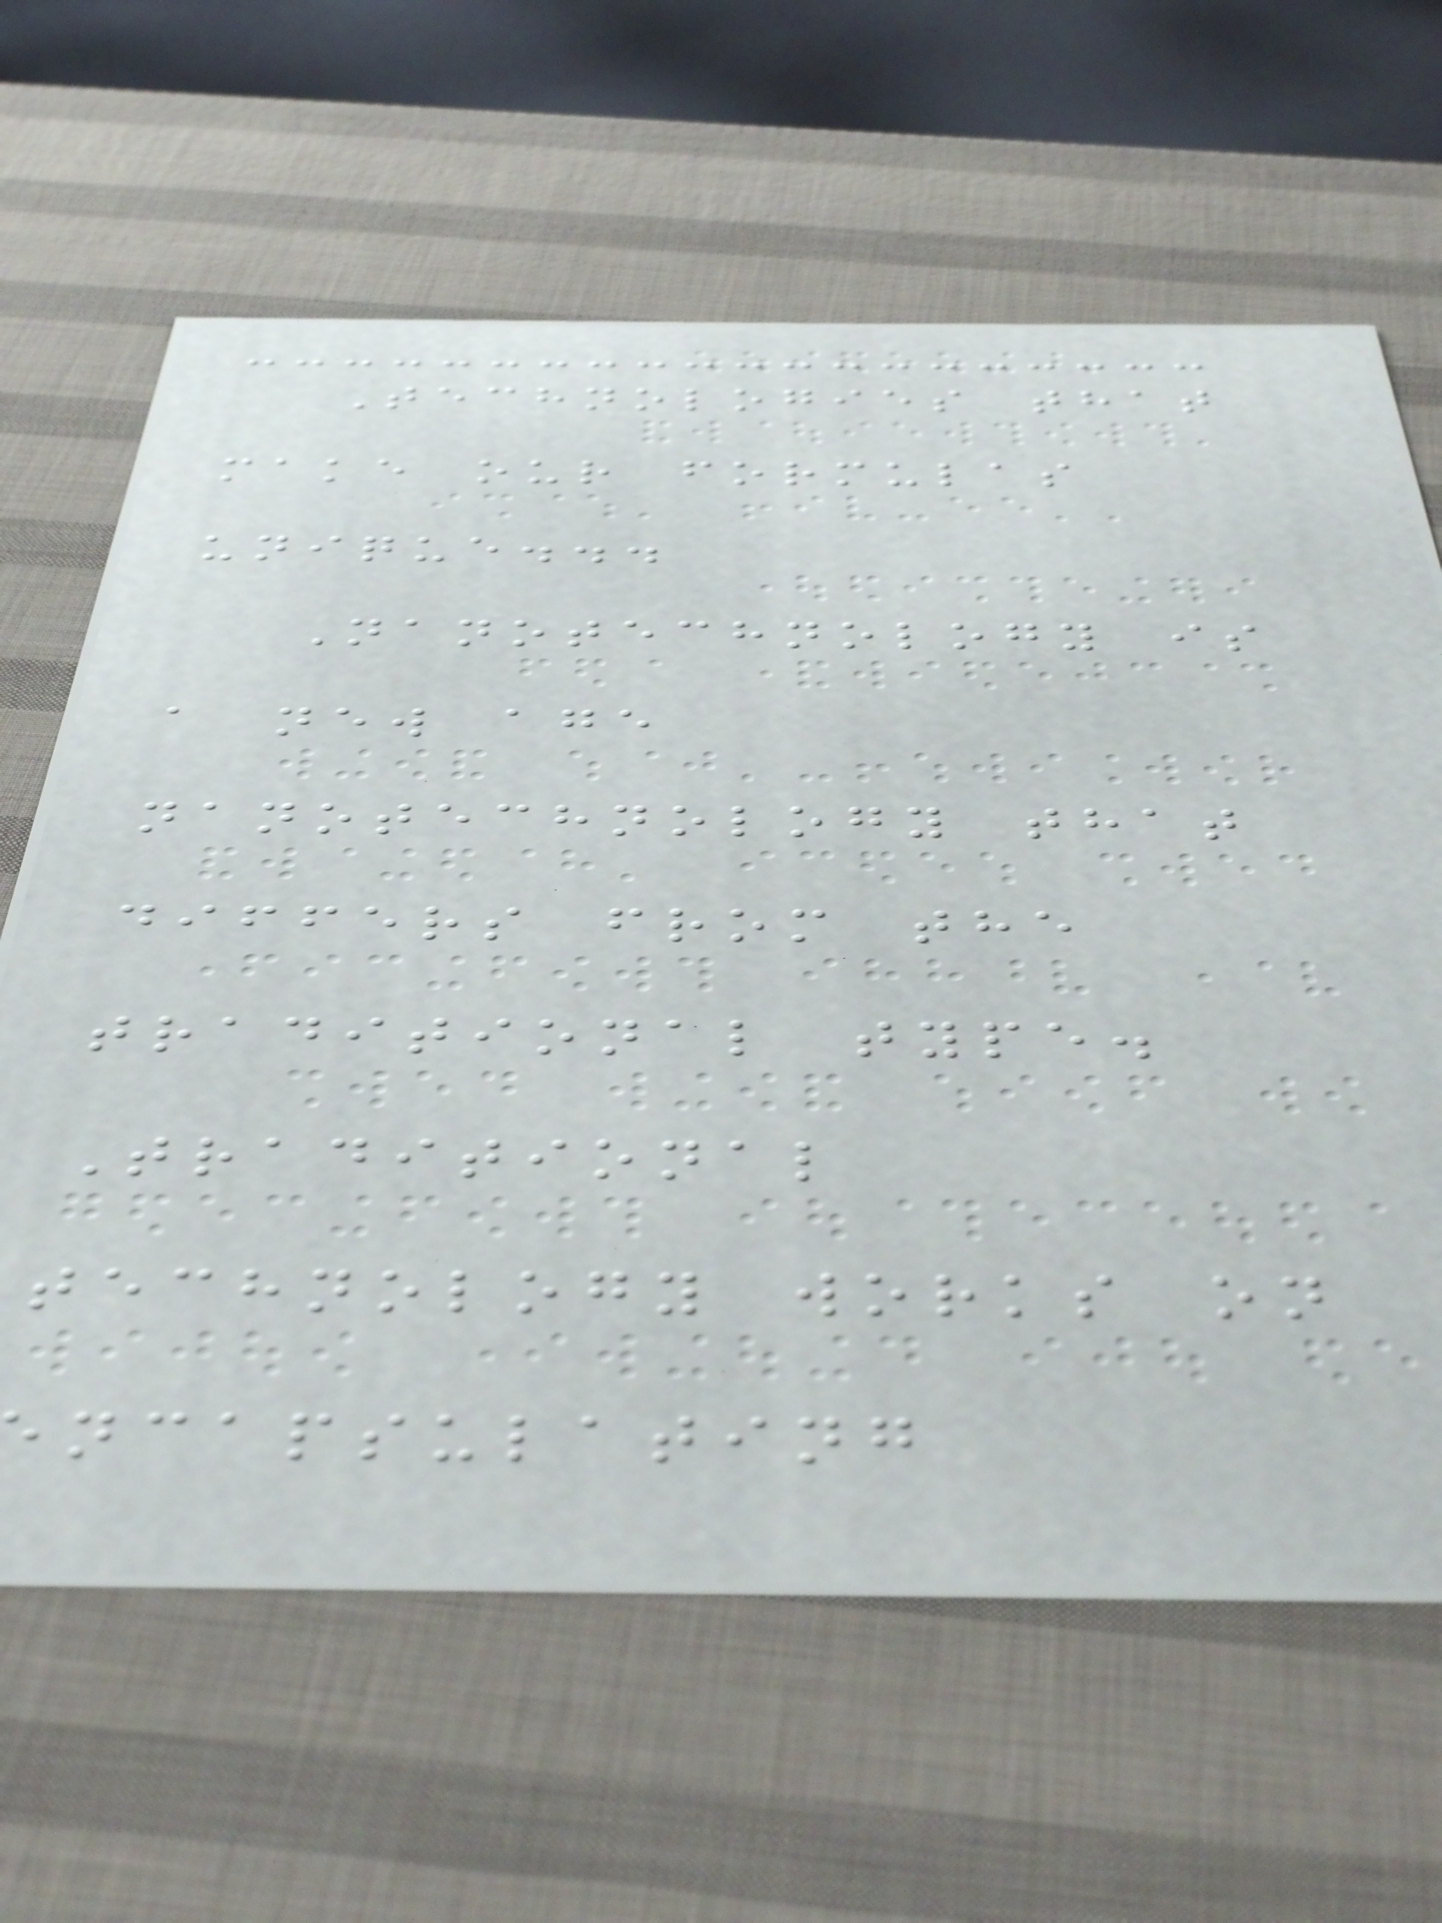Technologies that
make our formulas
unique...
Nanotechnology is
a new age
nanotechnology that
differs from the
traditional type.
Traditional
technology works on
ncapsulating
